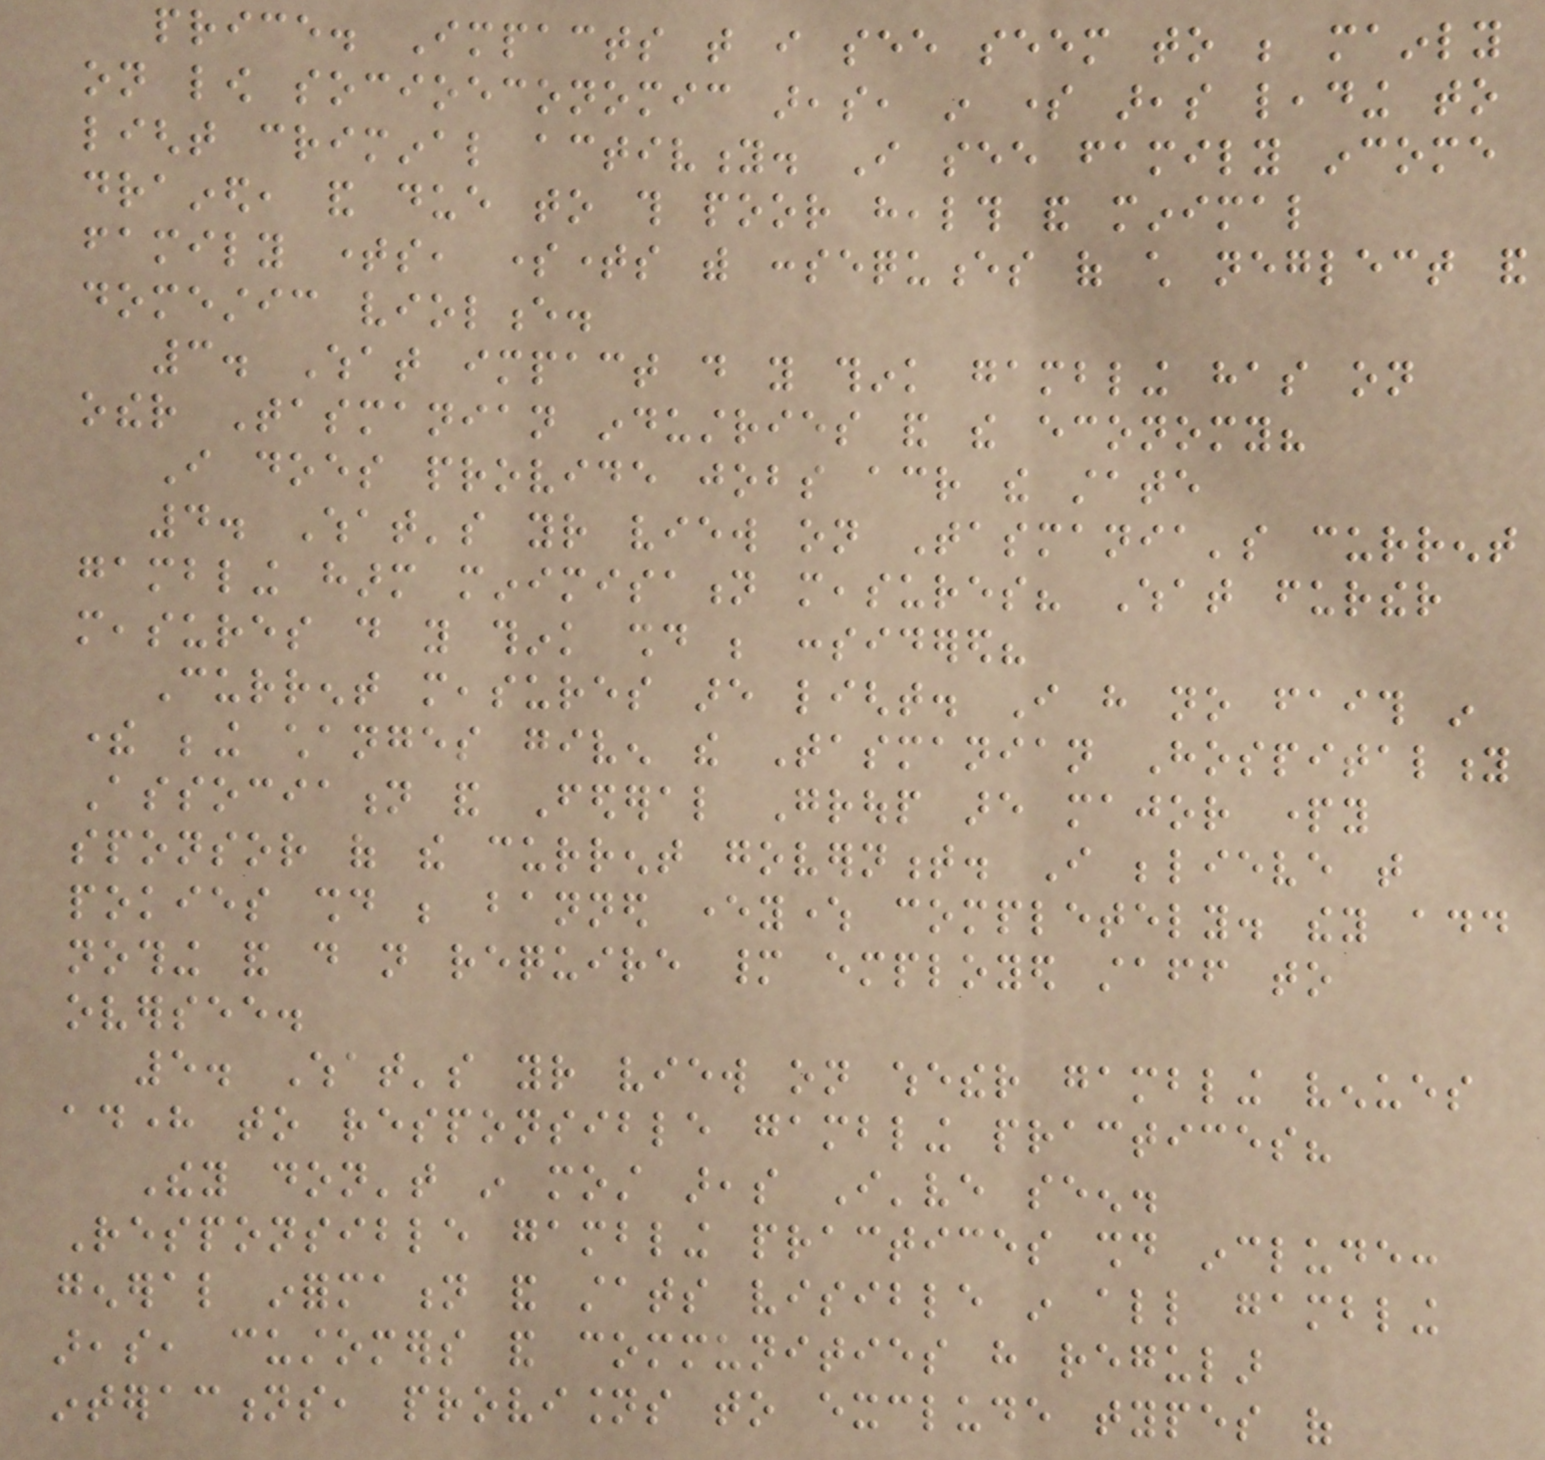price. Impacts that i see seem to be mainly
on low socioeconomic areas, in some areas leading to
light criminal activity. I see family income
drained, and due to this poor health and minimal
family times, sometimes with consequences of child neglect and
domestic violence.
3. What impact do you think gambling has on
other Tasmanian industries and the economy?
I does provide jobs across the state
4. What's your view on Tasmania's current
gambling harm minimisation measures? What further
measures do you think should be considered?
Current measures are light. I have no faith in
there being changes given the Tasmanian Hospitality
Association and Federal Group are major party
sponsor of the current government. I believe that
pokies should be banned everywhere completely. they add
nothing and do not require many employed staff to
oversee.
5. What's your view on whether gambling venues
adhere to responsible gambling practices?
They don't in most areas I've seen.
Responsible gambling practices should include:
general information and stats visible in all gambling
areas, customers and communities have regular
interactions, provisions to exclude types of
